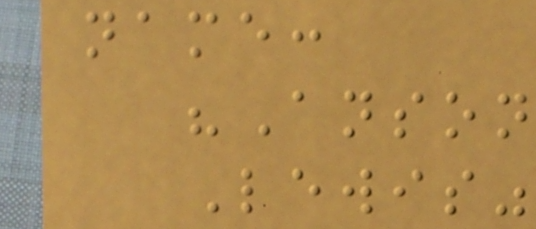name:
"Anson
Lewis"
